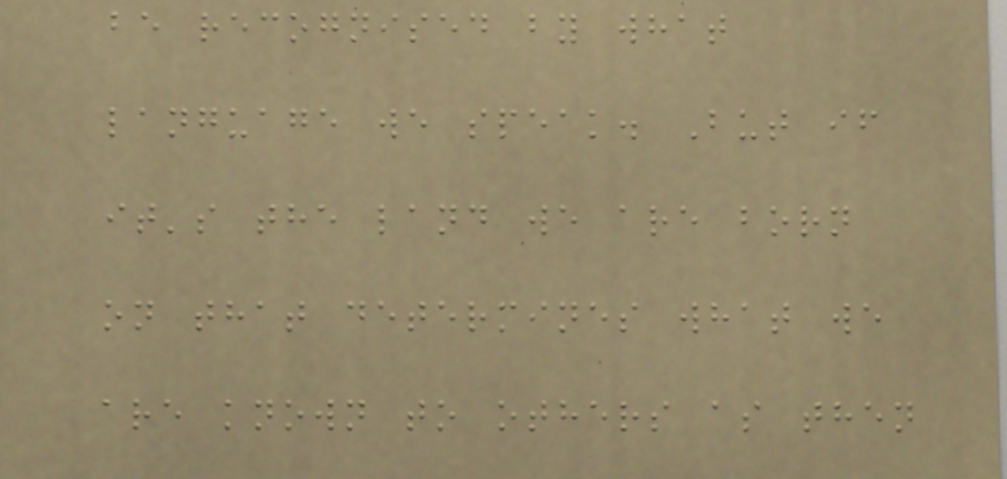be recognised by what
language we speak. But if
it's the land we are born
on that determines what we
are known to others as then
